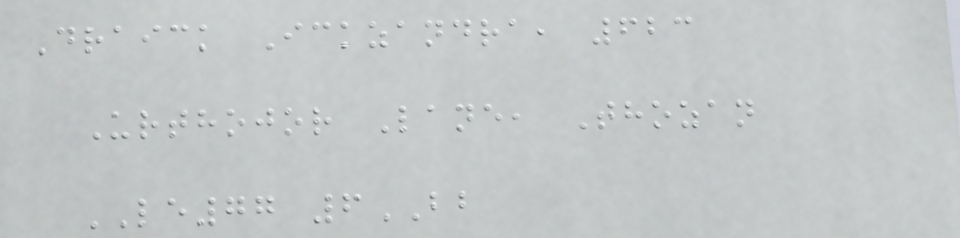Draick Ickzandra, 623
Urthojor Lane, Thozan
LE77 6BB
